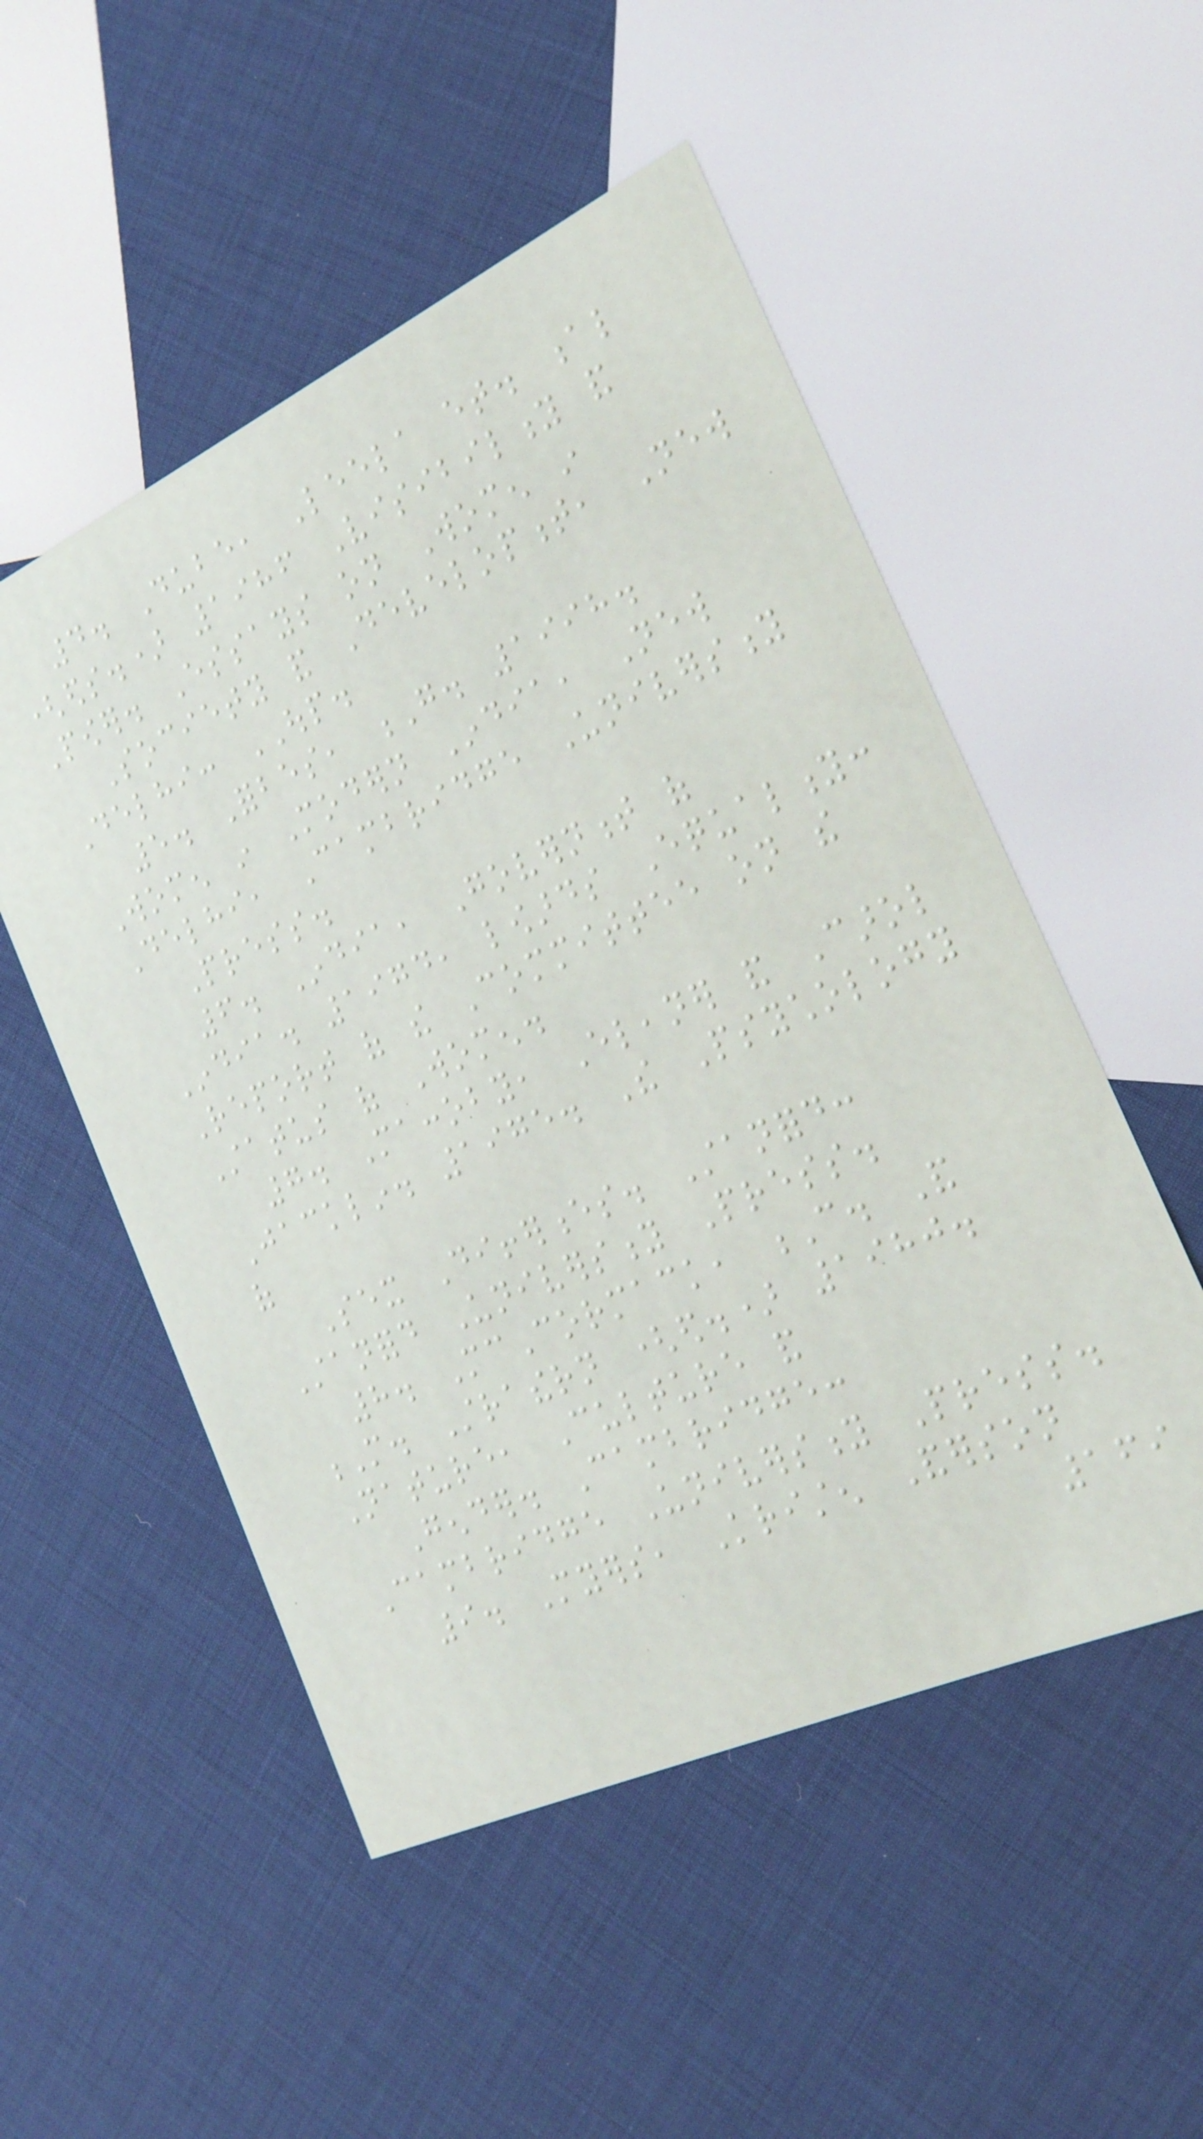4. Dube, Leela et. al
(eds.) 1986 Visibility and
Power. Essays on Women in
Society and Development, New
Delhi: OUP.
5. Forbes, G. 1998.
Women in Modern India, New
Delhi, Cambridge University
Press.
6. India, Government of
India. 1974, lowards Equality:
Report of the Committee on the
Status of Women.
7. Maccoby, Eleaner and Carol
Jacklin. 1975. The Psychology
of
Sex Differences. Stanford:
Stanford University Press.
8. McCormack, C. And
M. Strathern (ed.) 1980.
Nature, Culture and
Gender. Cambridge:
Cambridge University Press.
9. Myers, Kristen Anderson
169
